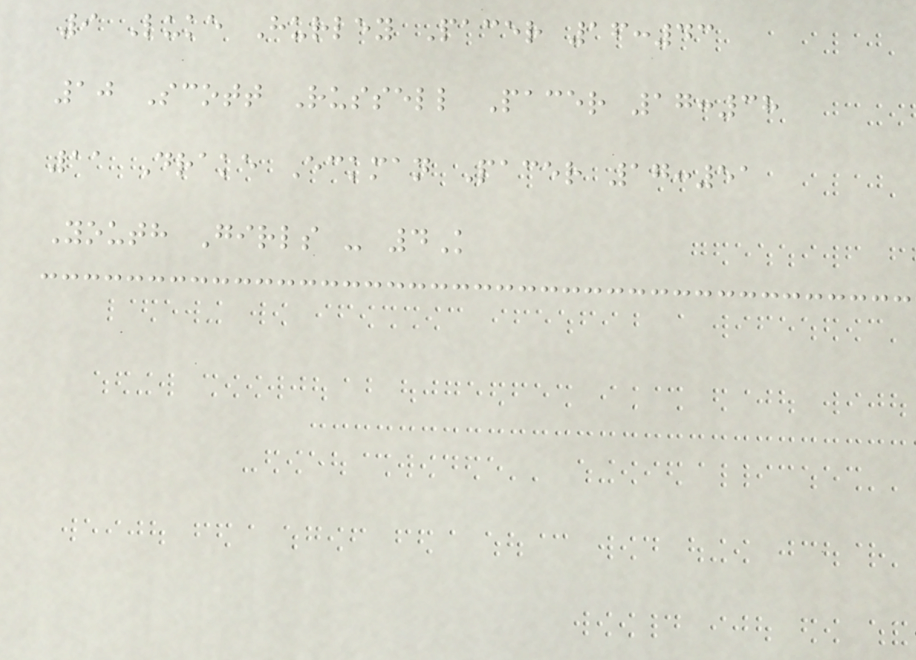9 Luke Hurley Pacer 16:43
10 Scott Russell Pacer 17:38
11 Drake Eckman Pacer 17:51
Youth Girls - 4K
